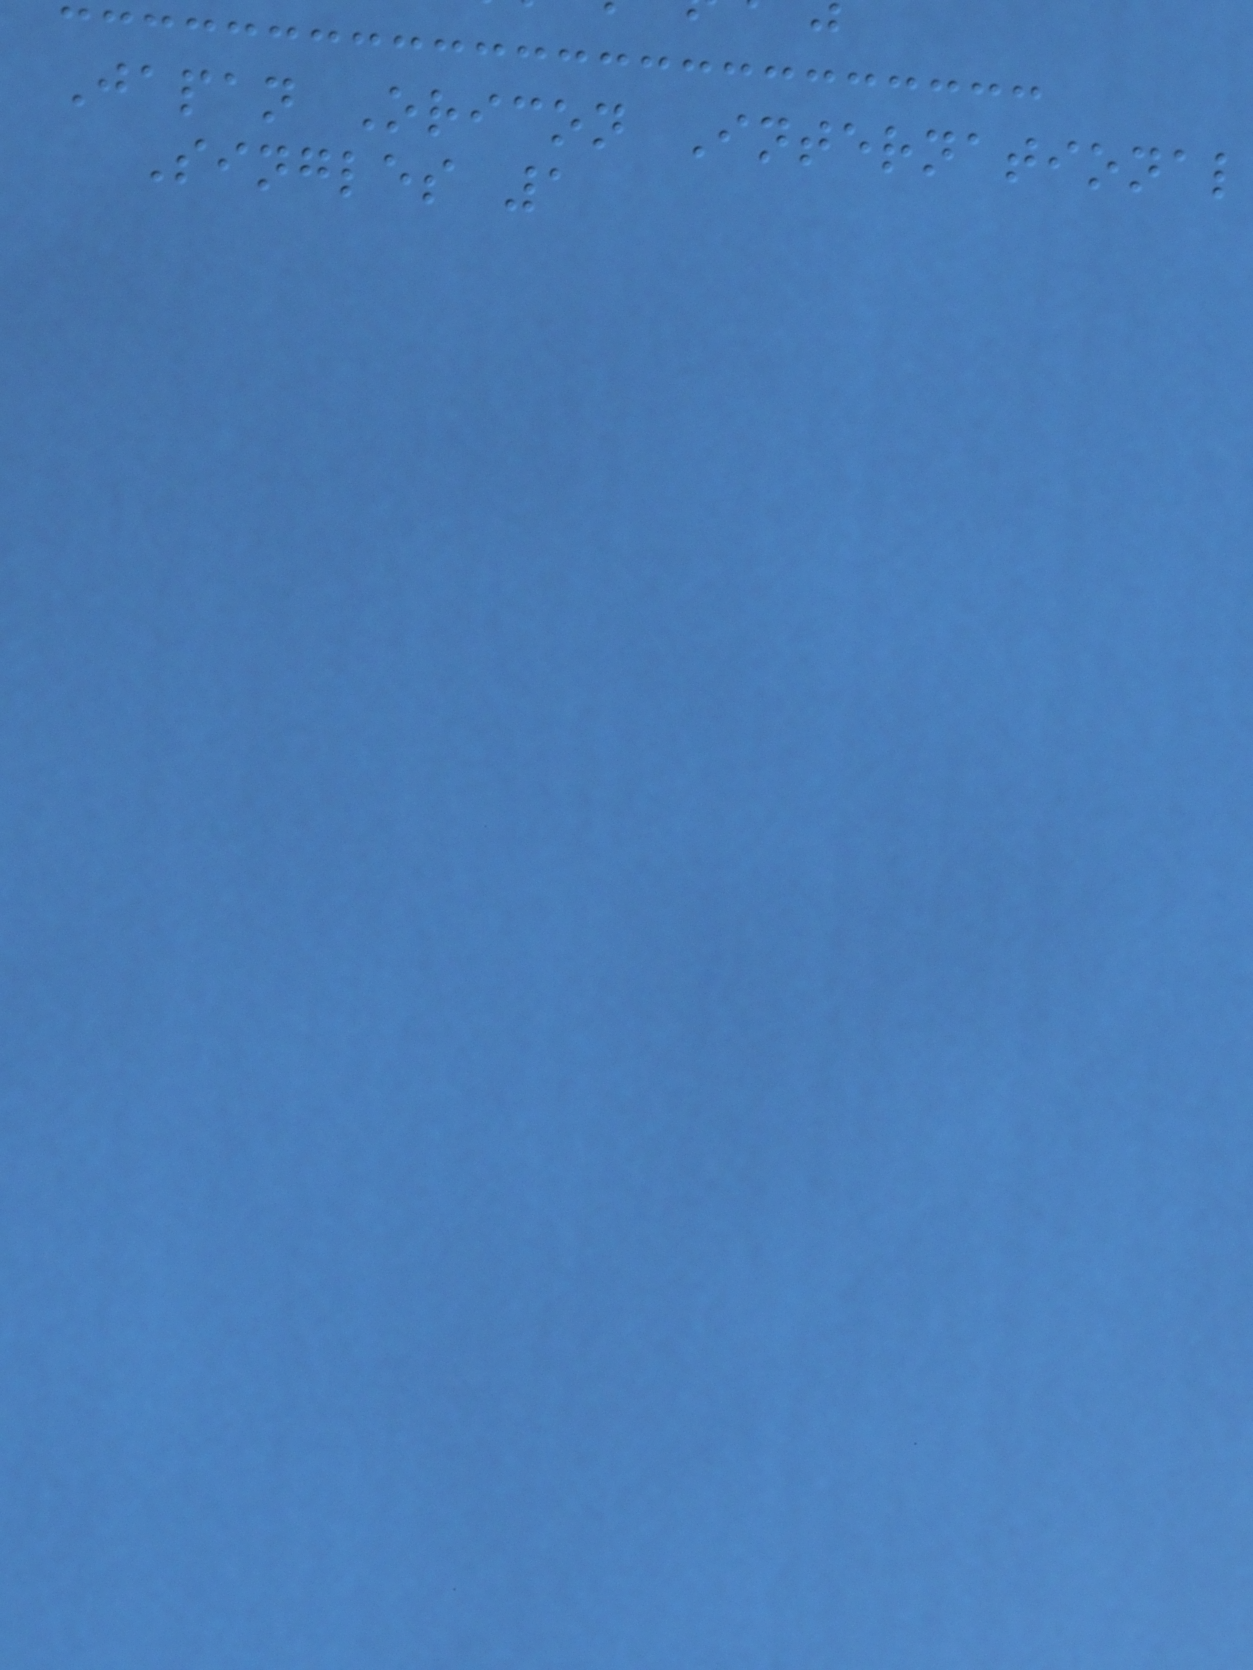Japan Oricon International
Singles 1
